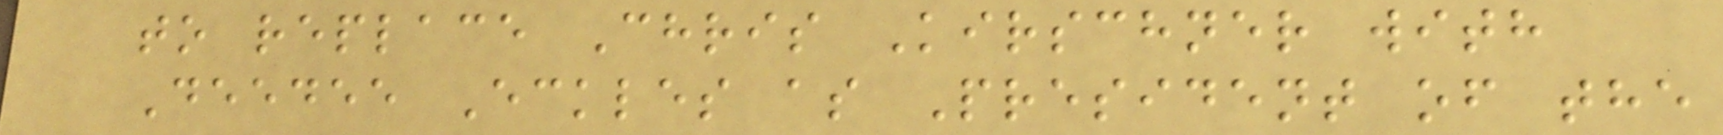to replace Chris Kirschner with
Deedee Eckles as President of the
